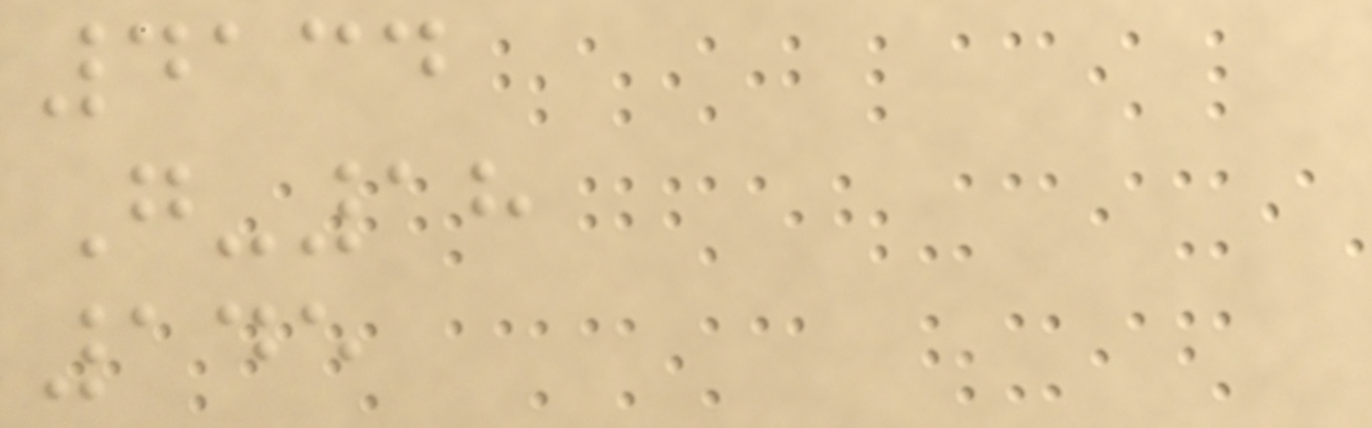4134
G-18
145
